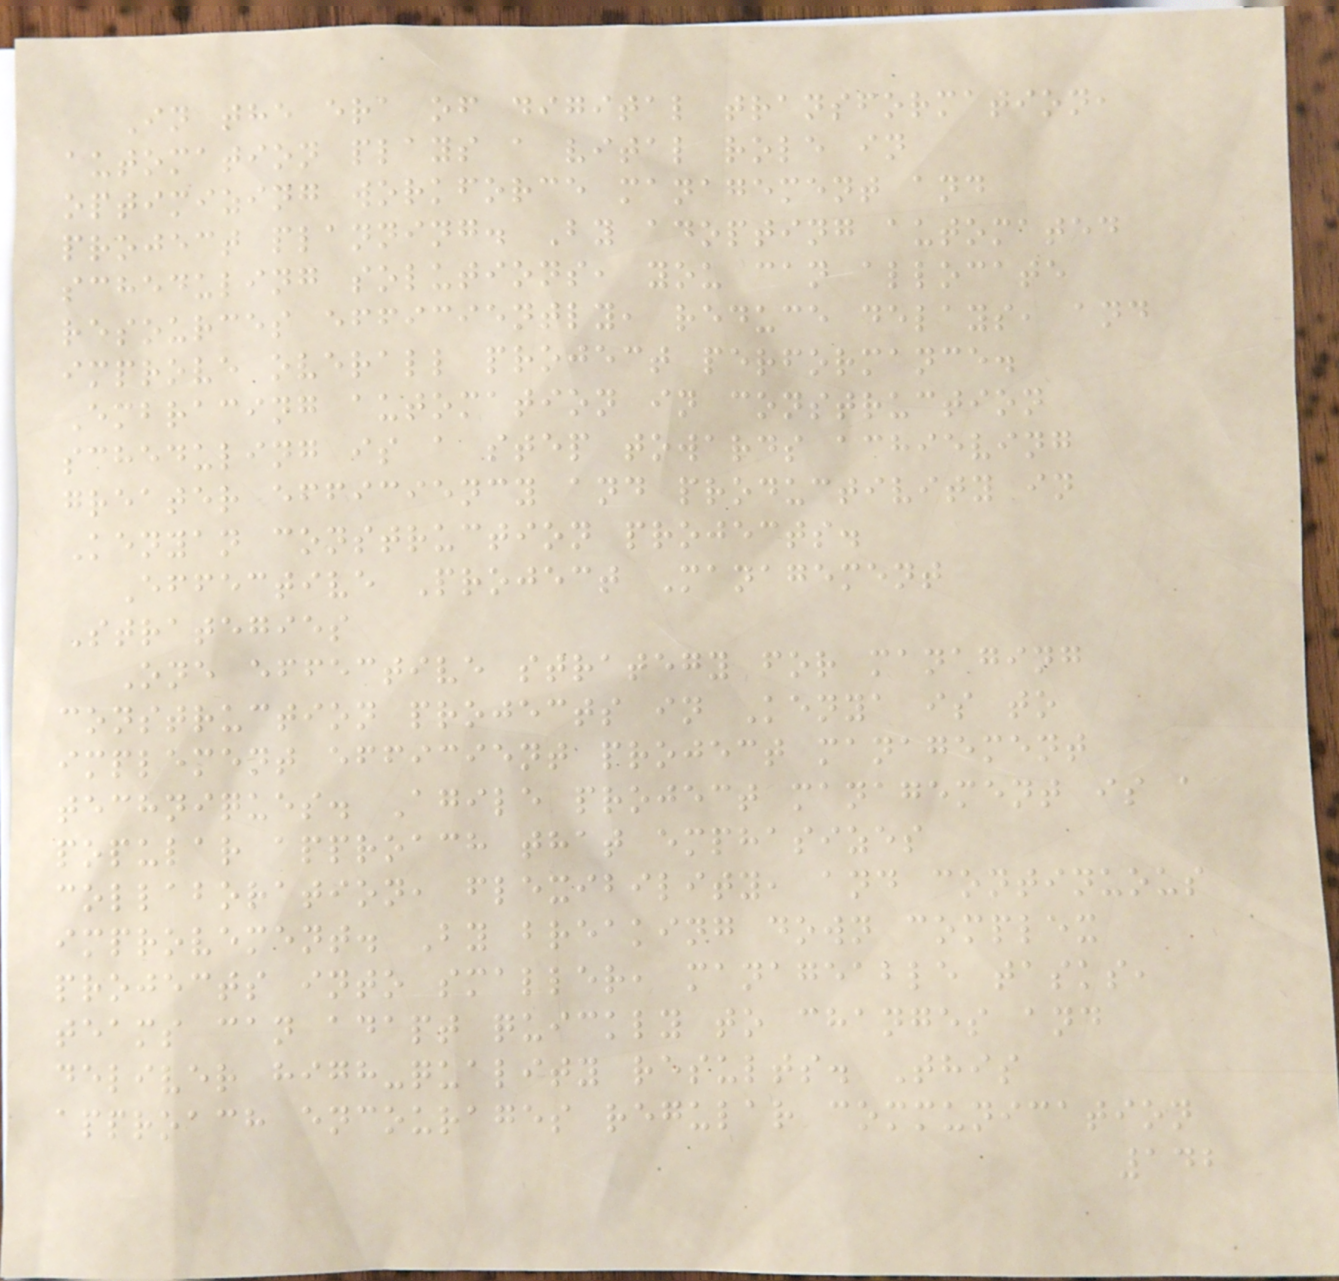In the era of digital transformation,
automation plays a vital role in
optimizing workforce management and
project planning. By adopting automated
scheduling solutions, you can allocate
resources efficiently, reduce delays, and
improve overall project performance.
Embracing automation in construction
scheduling is a step towards achieving
greater efficiency and productivity in
Kenyan construction projects.
Effective Project Management
Strategies
One effective strategy for managing
construction projects in Kenya is to
implement efficient project management
techniques. Agile project management is a
popular approach that emphasizes
collaboration, flexibility, and continuous
improvement. By breaking down complex
projects into smaller, manageable tasks,
teams can adapt quickly to changes and
deliver high-quality results. This
approach encourages regular communication
142
